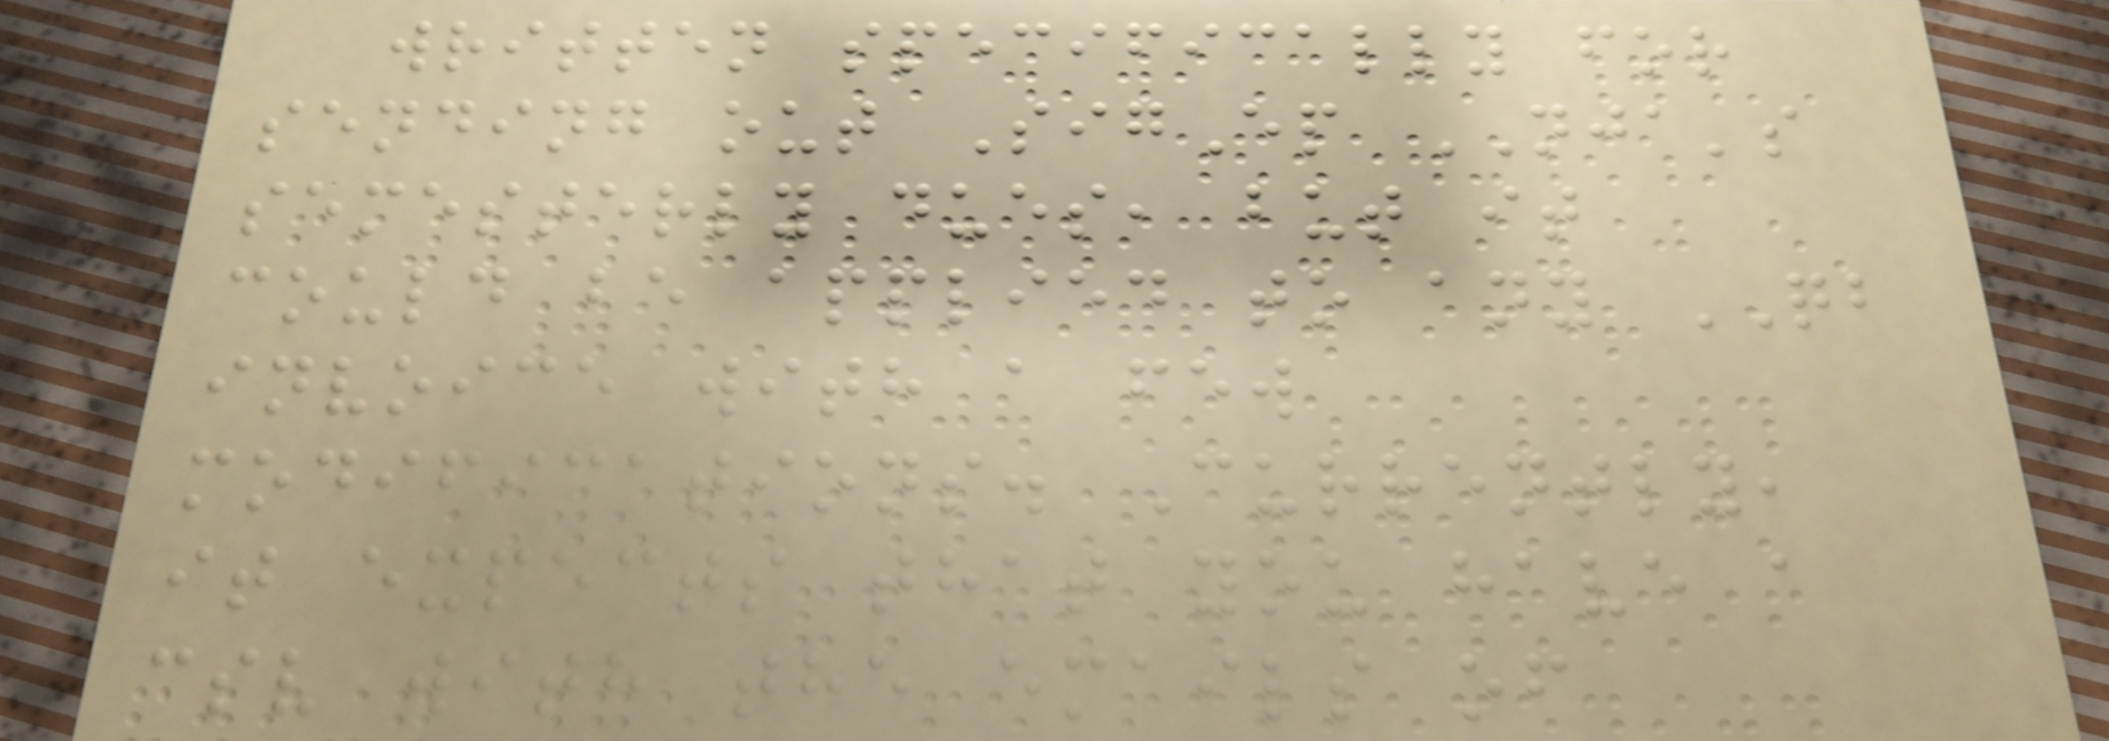written specifically for
sending out SigEp NJA's
semesterly dues, but it
could be applied to any QB
invoice with a few
modifications. Currently,
it expects that you have a
csv with the emails of
